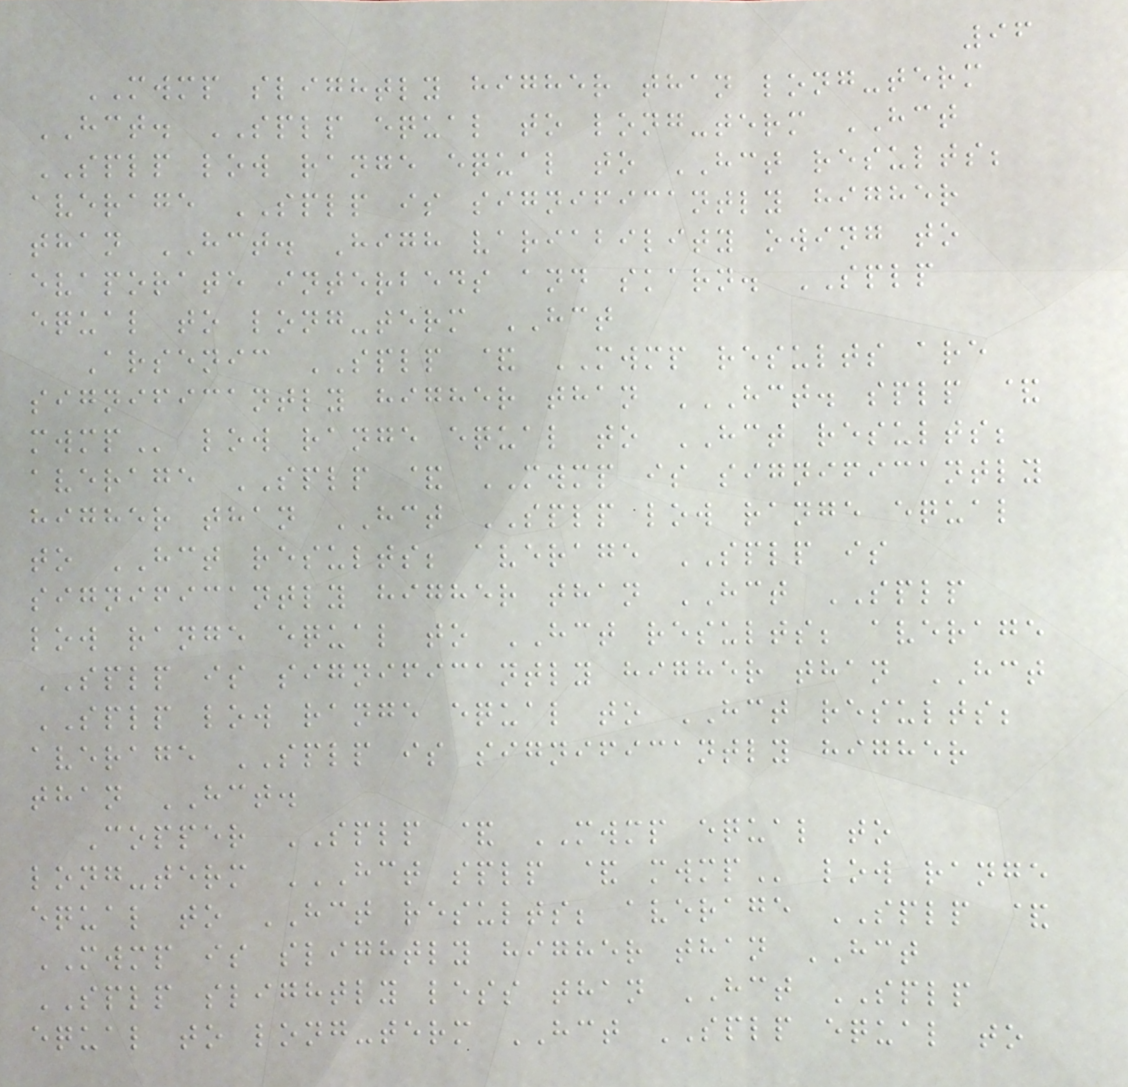96
MWMP slightly higher than long-term
HCT. SPLP equal to long-term HCT
SPLP low range equal to HCT results;
average SPLP is significantly higher
than HCT. High variability owing to
evaporate interbeds and skarn. SPLP
equal to long-term HCT
Arsenic SPLP & MWMP results are
significantly higher than HCT. SPLP &
MWMP low range equal to HCT results;
average SPLP & MWMP is significantly
higher than HCT SPLP low range equal
to HCT results; average SPLP is
significantly higher than HCT SPLP
low range equal to HCT results; average
SPLP is significantly higher than HCT
SPLP low range equal to HCT results;
average SPLP is significantly higher
than HCT.
Copper SPLP & MWMP equal to
long-term HCT SPLP & MWMP low range
equal to HCT results; average SPLP &
MWMP is slightly higher than HCT
SPLP slightly less than HCT SPLP
equal to long-term HCT SPLP equal to
